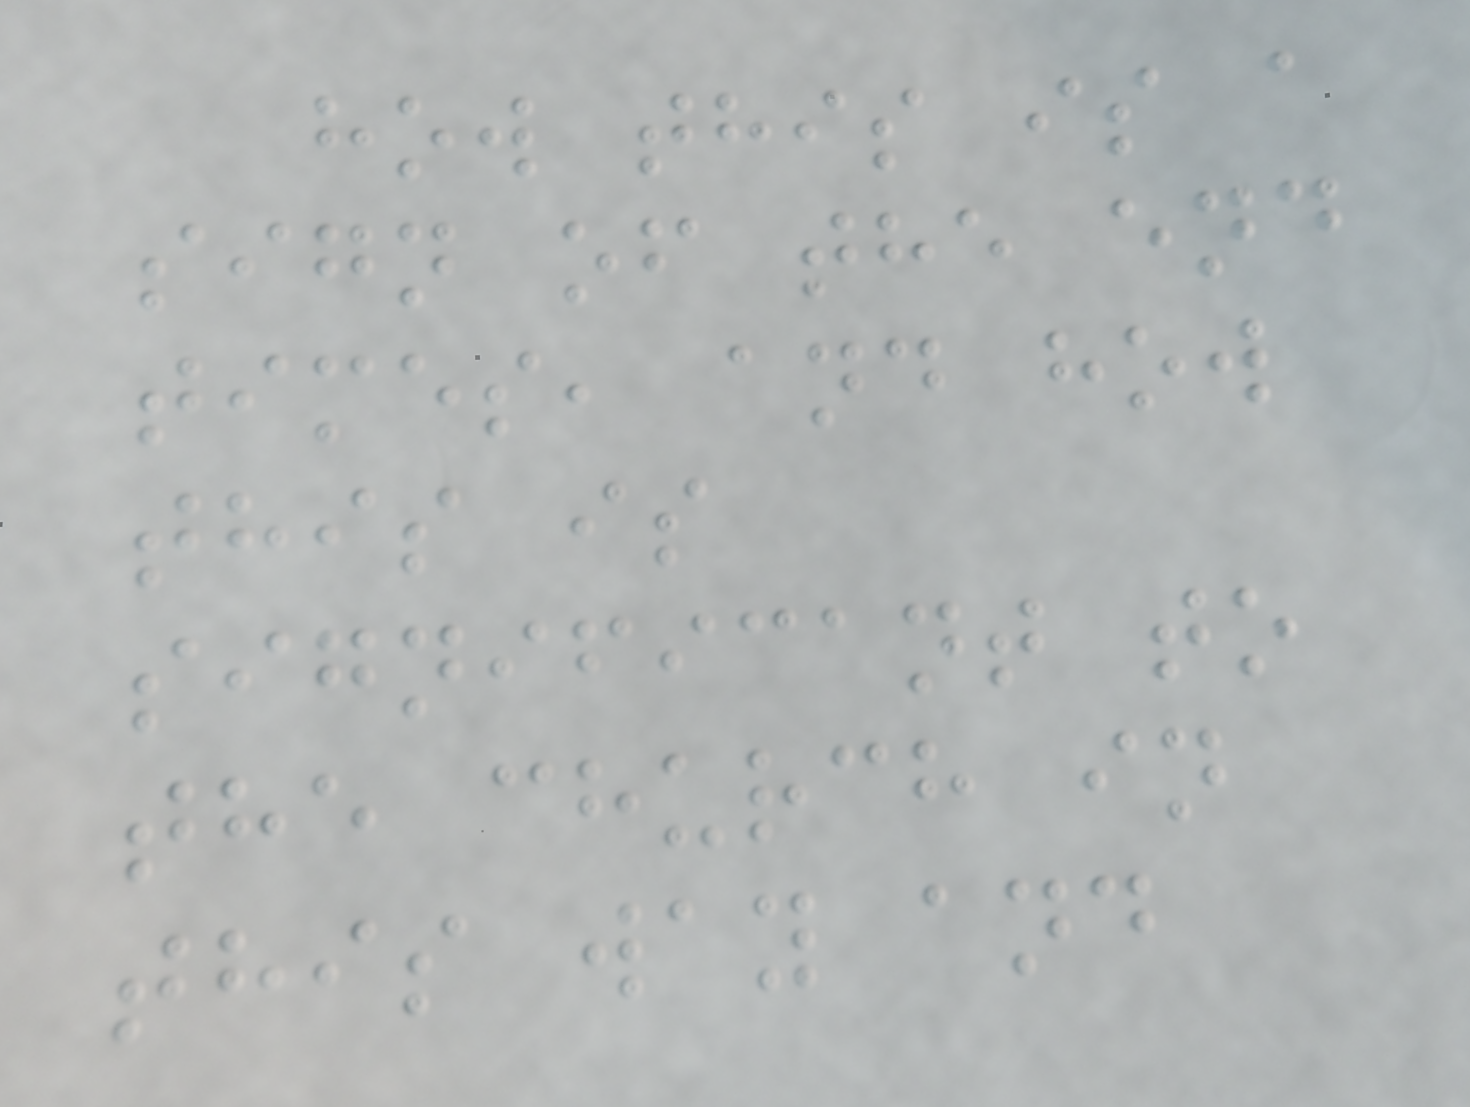how this is a
sign of the end
times, and how
this is
significant to
the church in
this way and
